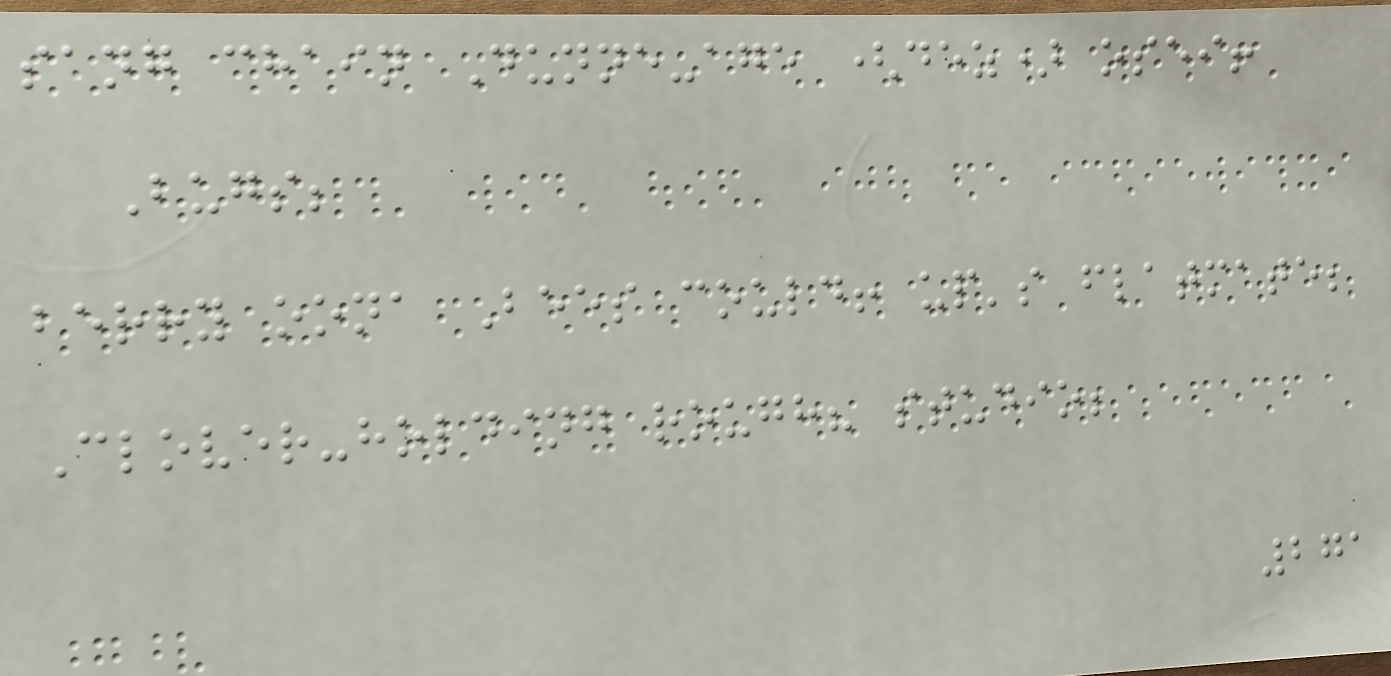sang chain Dunne-age (dez) osei!
Bugs;
berry oona Bees could! up's flatmate;
Clover-holding rough? studio;
271
